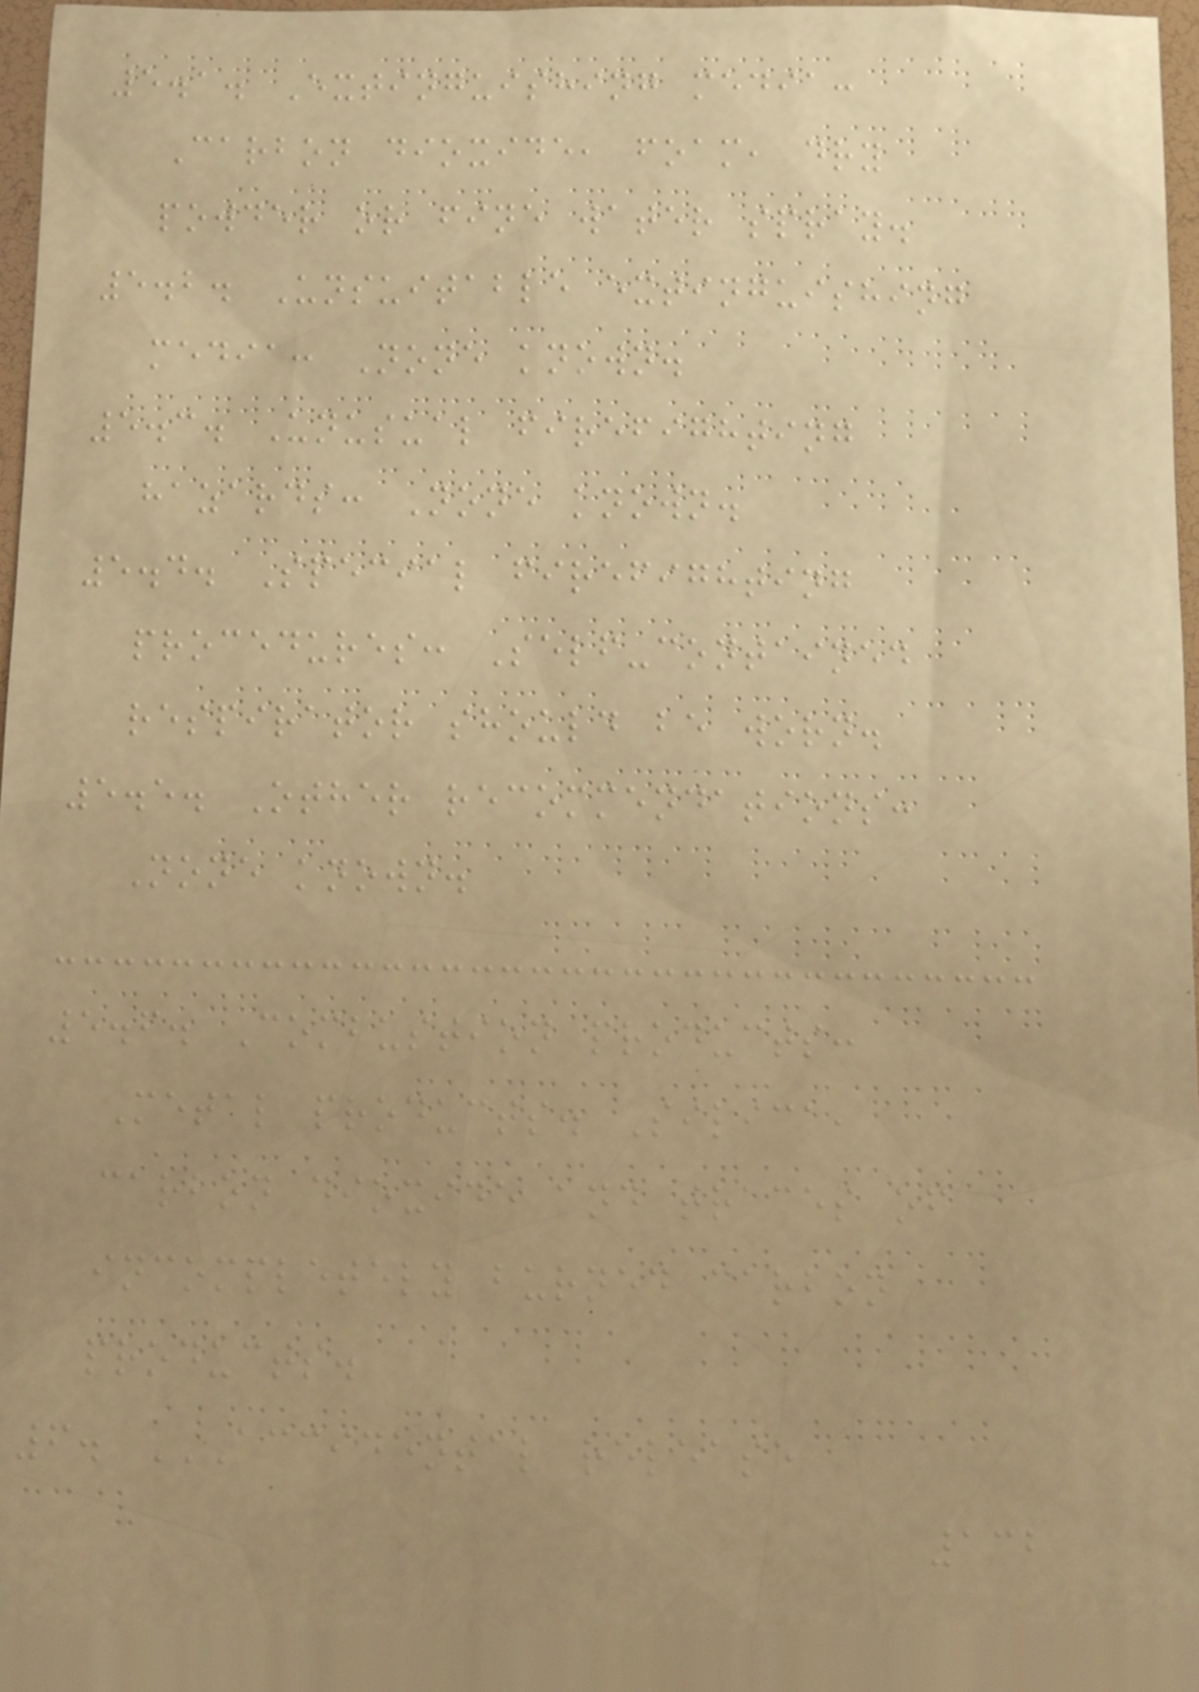5.1. Extinguishing media:
Carbon dioxide, foam, dry
powder or fine water spray.
5.2. Unsuitable extinguishing
media: None known.
5.3. Unusual firefighting
hazards: None known.
5.4. Special firefighting
procedures: Self-contained
respirator should be worn.
5.5. Other recommendations:
None known.
5.6. Combustion products:
Metal products. Silica,
carbon dioxide and traces of
incompletely burned carbon
products.
6. ACCIDENTAL RELEASE
132
